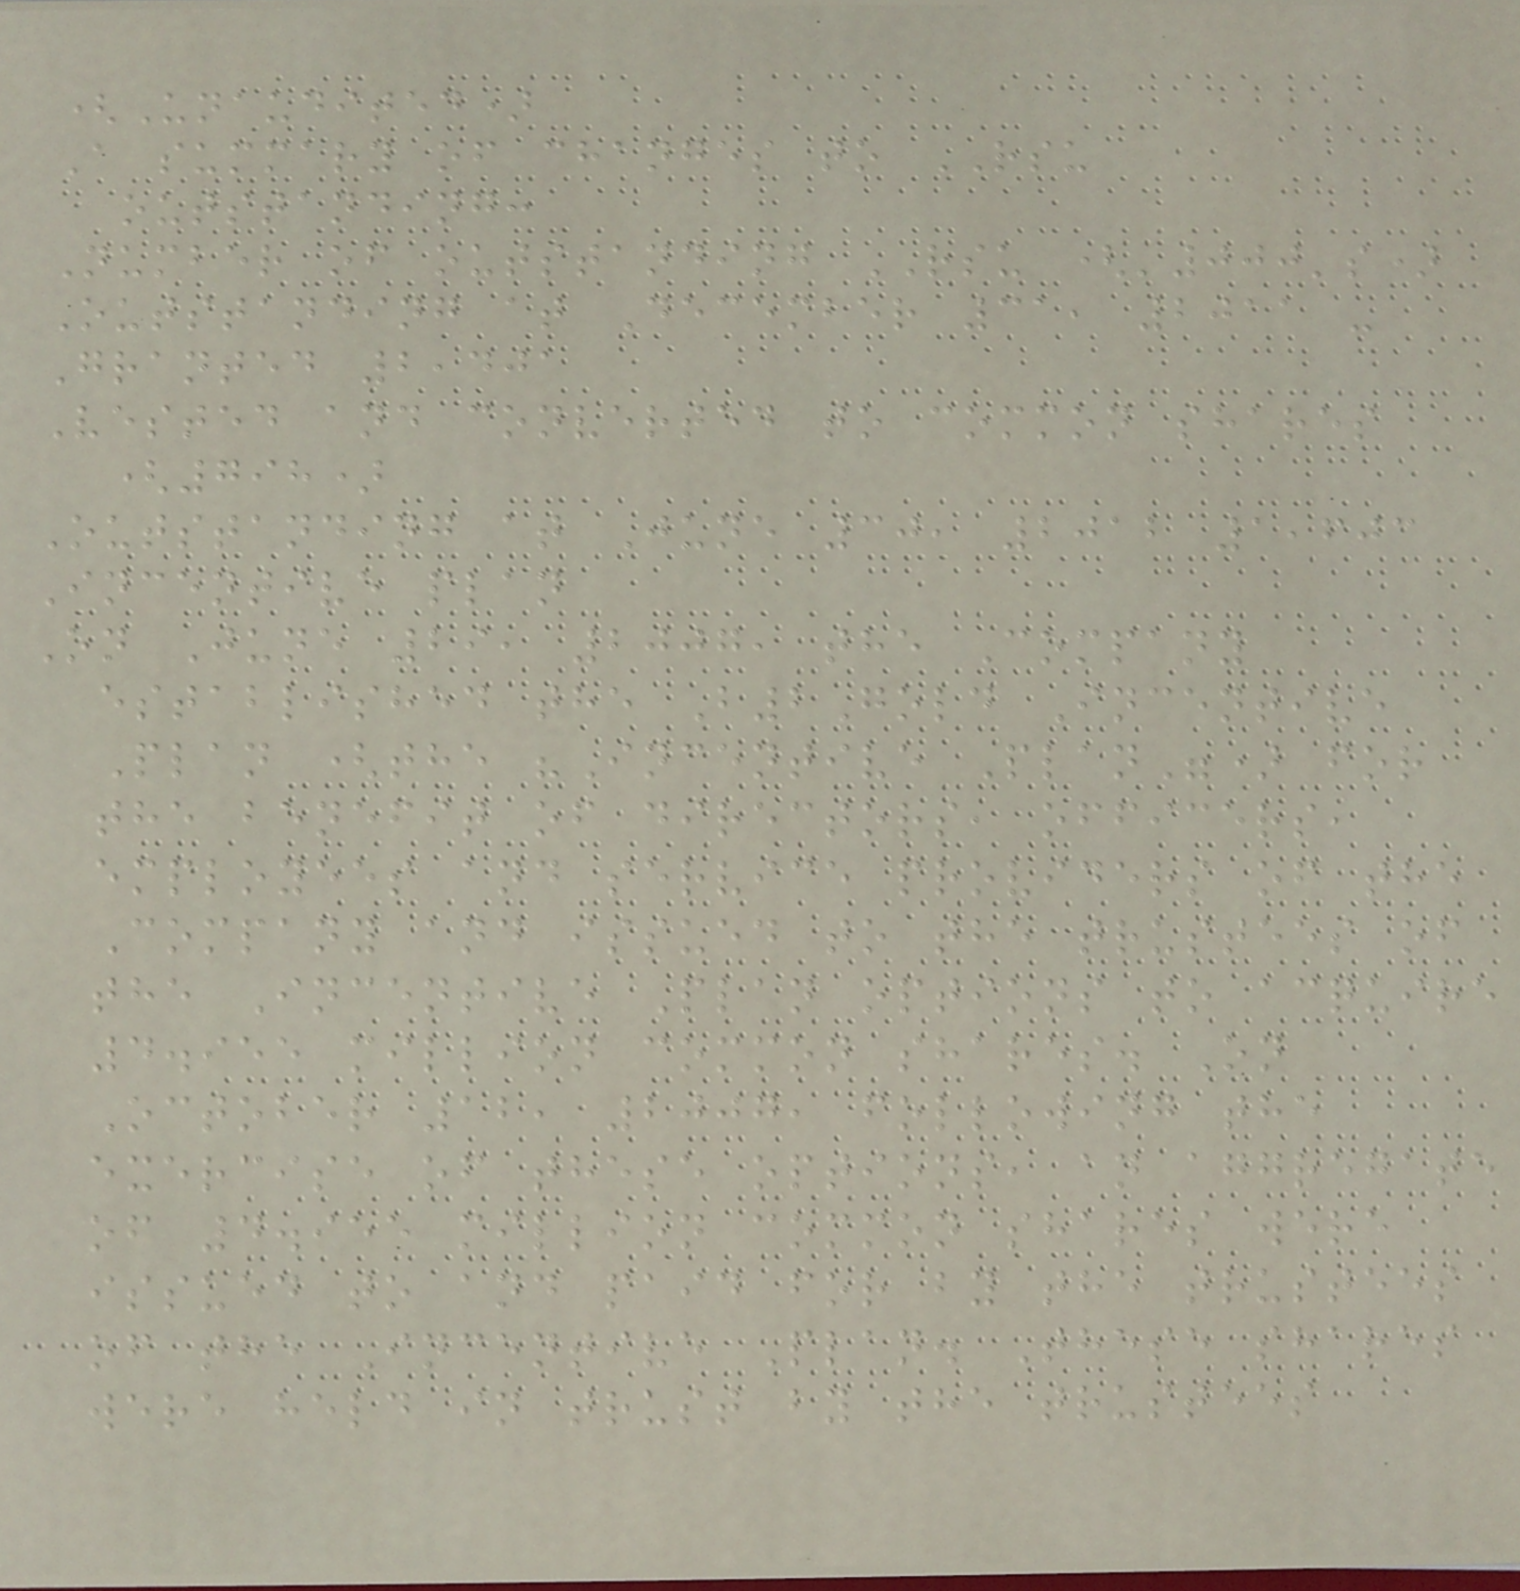(Unaudited)
A summary of changes to RSU
outstanding:
Number of outstanding RSU ('000's)
Outstanding at December 31, 2011 -
Granted 2,401
Vested and converted to common shares
(798)
Outstanding at June 30, 2012 1,603
Incentive plan
On June 29, 2007, the Company
established the B2Gold Incentive
Plan (the "Incentive Plan") for
the benefit of directors, officers,
employees and service providers of the
Company and issued to the trustees of
the Incentive Plan options to acquire
4.955 million common shares. On
October 12, 2007, following the
exercise of these options, an aggregate
of 4.955 million common shares were
issued to and paid for by the trustees
of the Incentive Plan. These shares
were held in trust by the trustees
